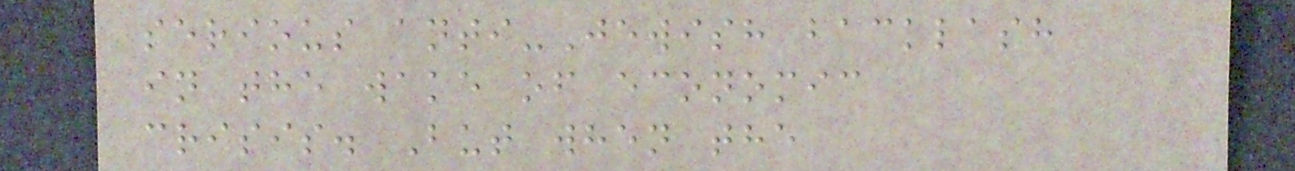serious anti-Jewish backlash
in the wake of economic
crisis. But when the
